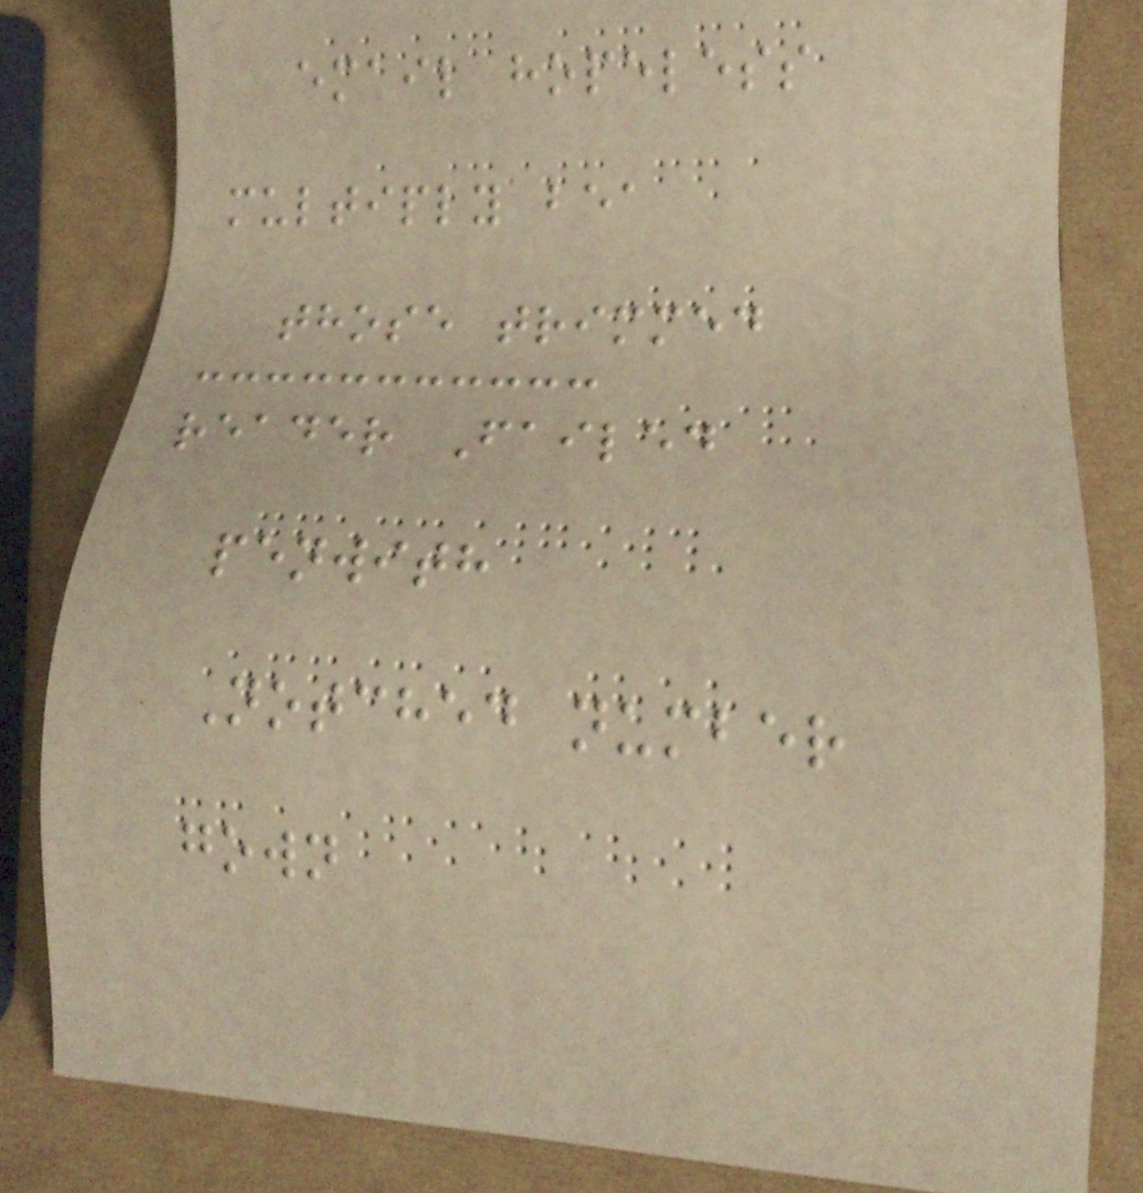email hopeless
multiply bea
those trimmed
reader Failed
penwith
Notched number
gown
